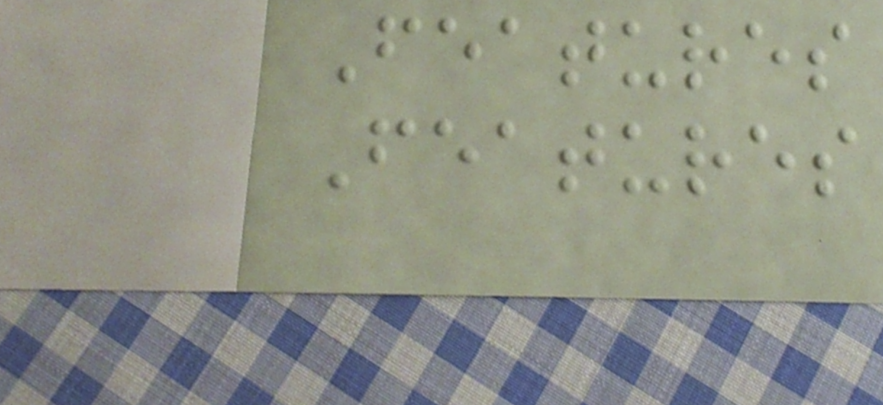Features
Features
